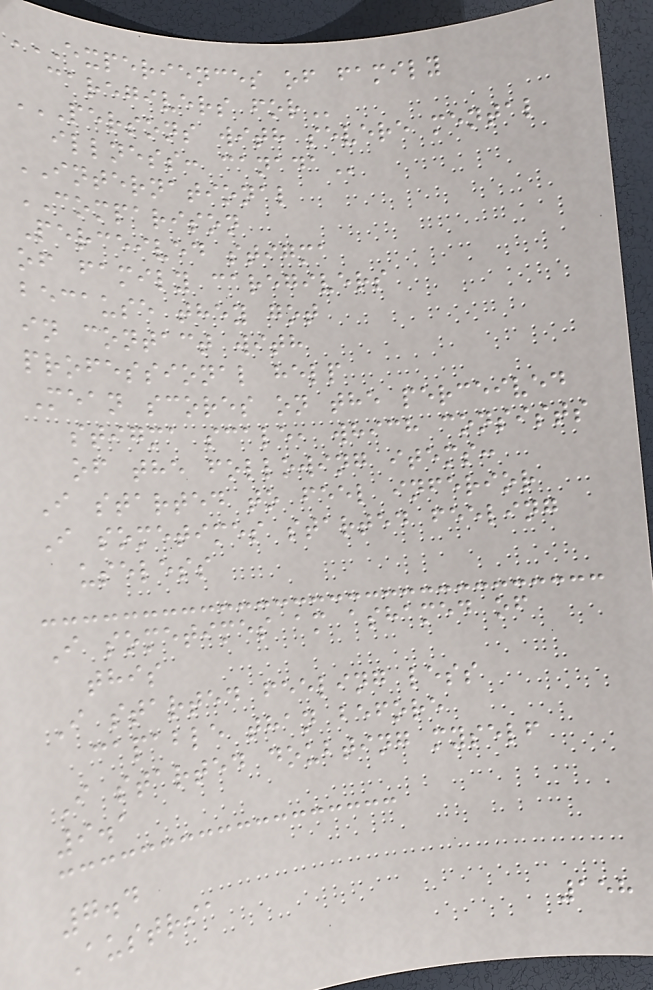EXPERIENCES OF FAMILY
CAREGIVERS FOR
PERSONS WITH SEVERE MENTAL
ILLNESS: CANADA
INTERNATIONAL
COMPARISON
Perceived stigma
of family caregivers
because they got
in contact with
professional help
Mean scores on the perceived
stigma scale, which consists
of the following items:
I started to feel inferior
I sometimes started feeling
useless
I sometimes am ashamed of
this
I started feeling less
capable than before
I started doubting myself
9.1
7.4
Austria
158
